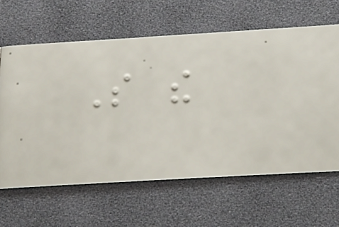So the
